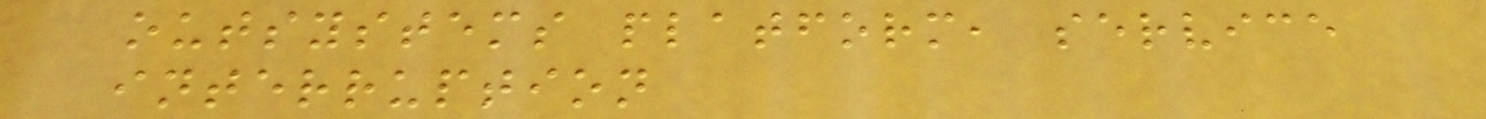outsystems platform, service
interruption
